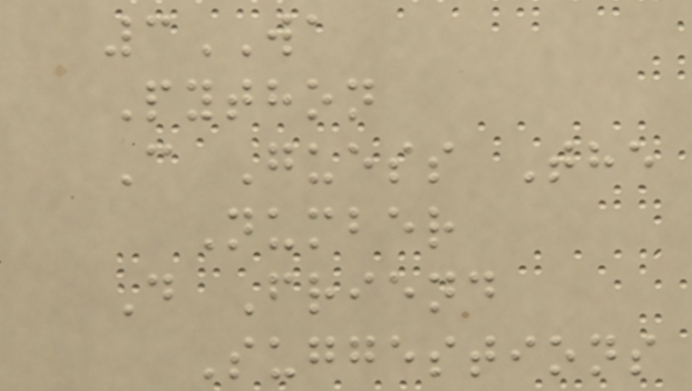3WA
Python
C Guess The
Number
D Friend
Suggestions
